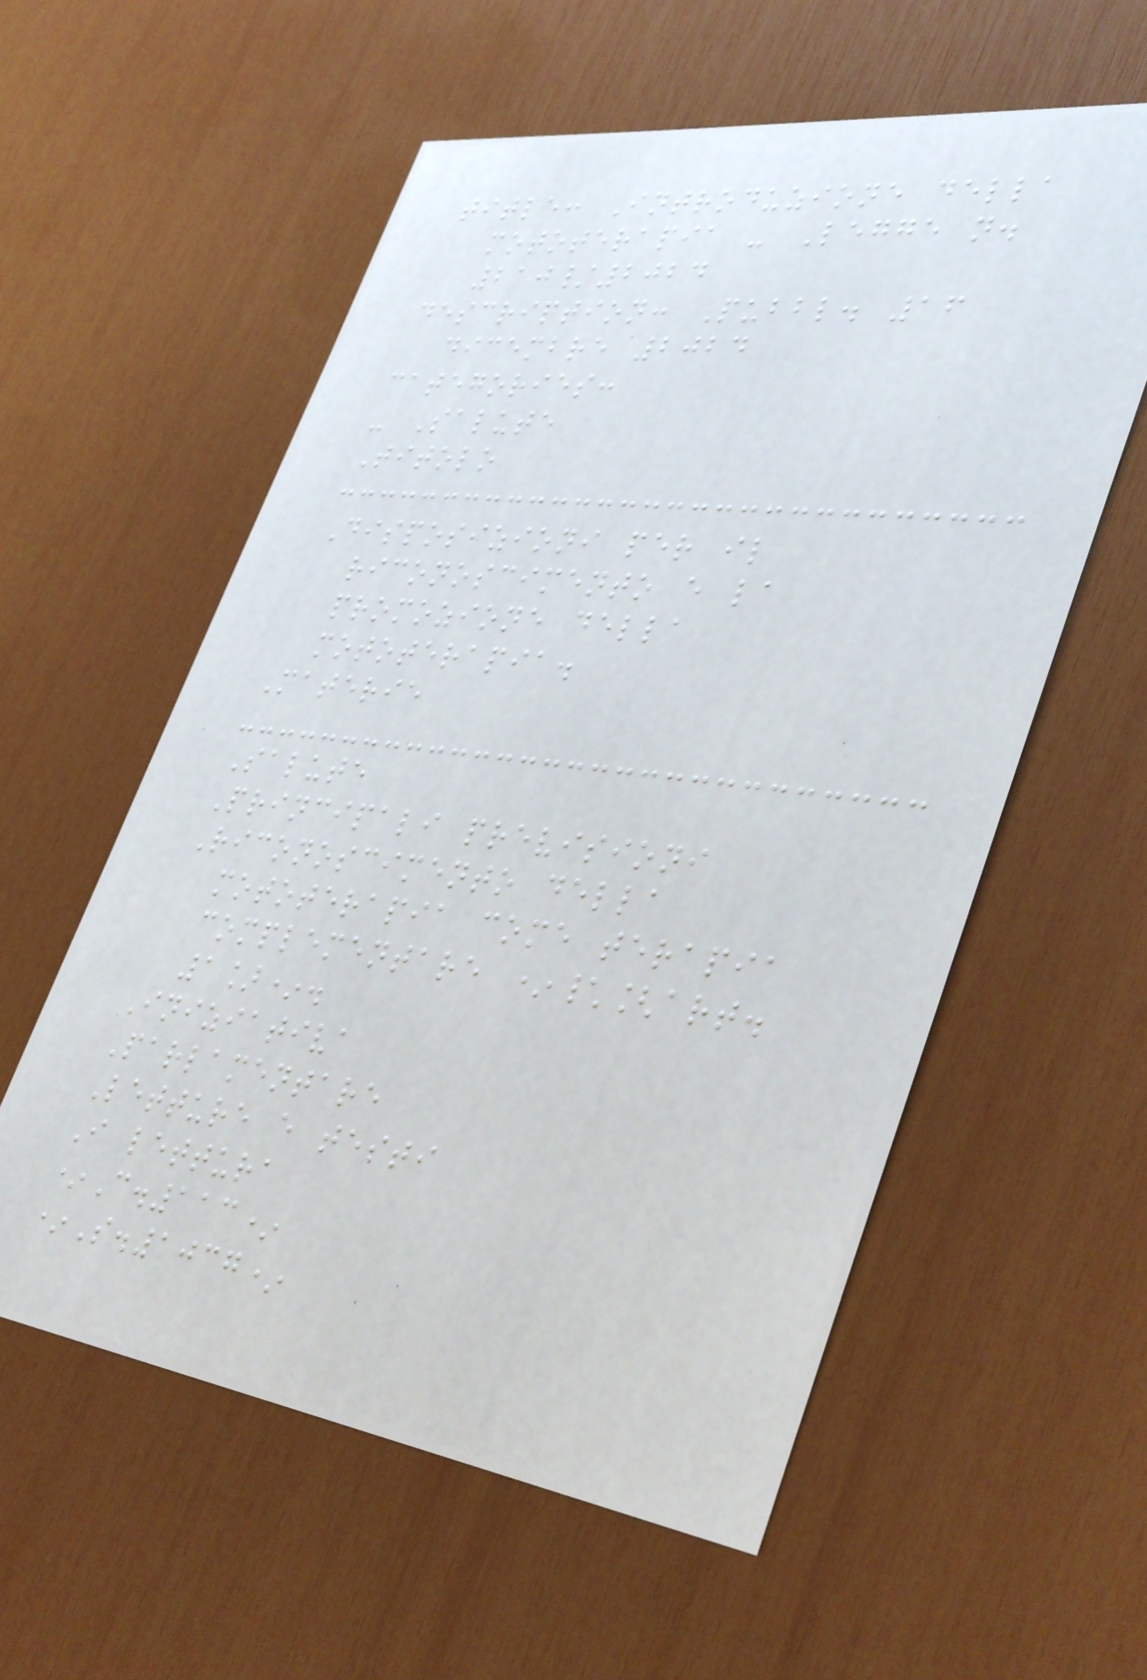title: Introduzione della
mototerapia - Legge n.
210/2024
description: Pubbl. 16
dicembre 2024
categories:
- Salute
Titolo
Disposizioni per il
riconoscimento e la
promozione della
mototerapia.
Materie
Salute
Principali previsioni
Riconoscimento della
mototerapia come terapia
complementare *\[art.
1]*.
Iniziativa
Parlamentare
Letture e testi
I lettura
*C.113*
*S.1037*
